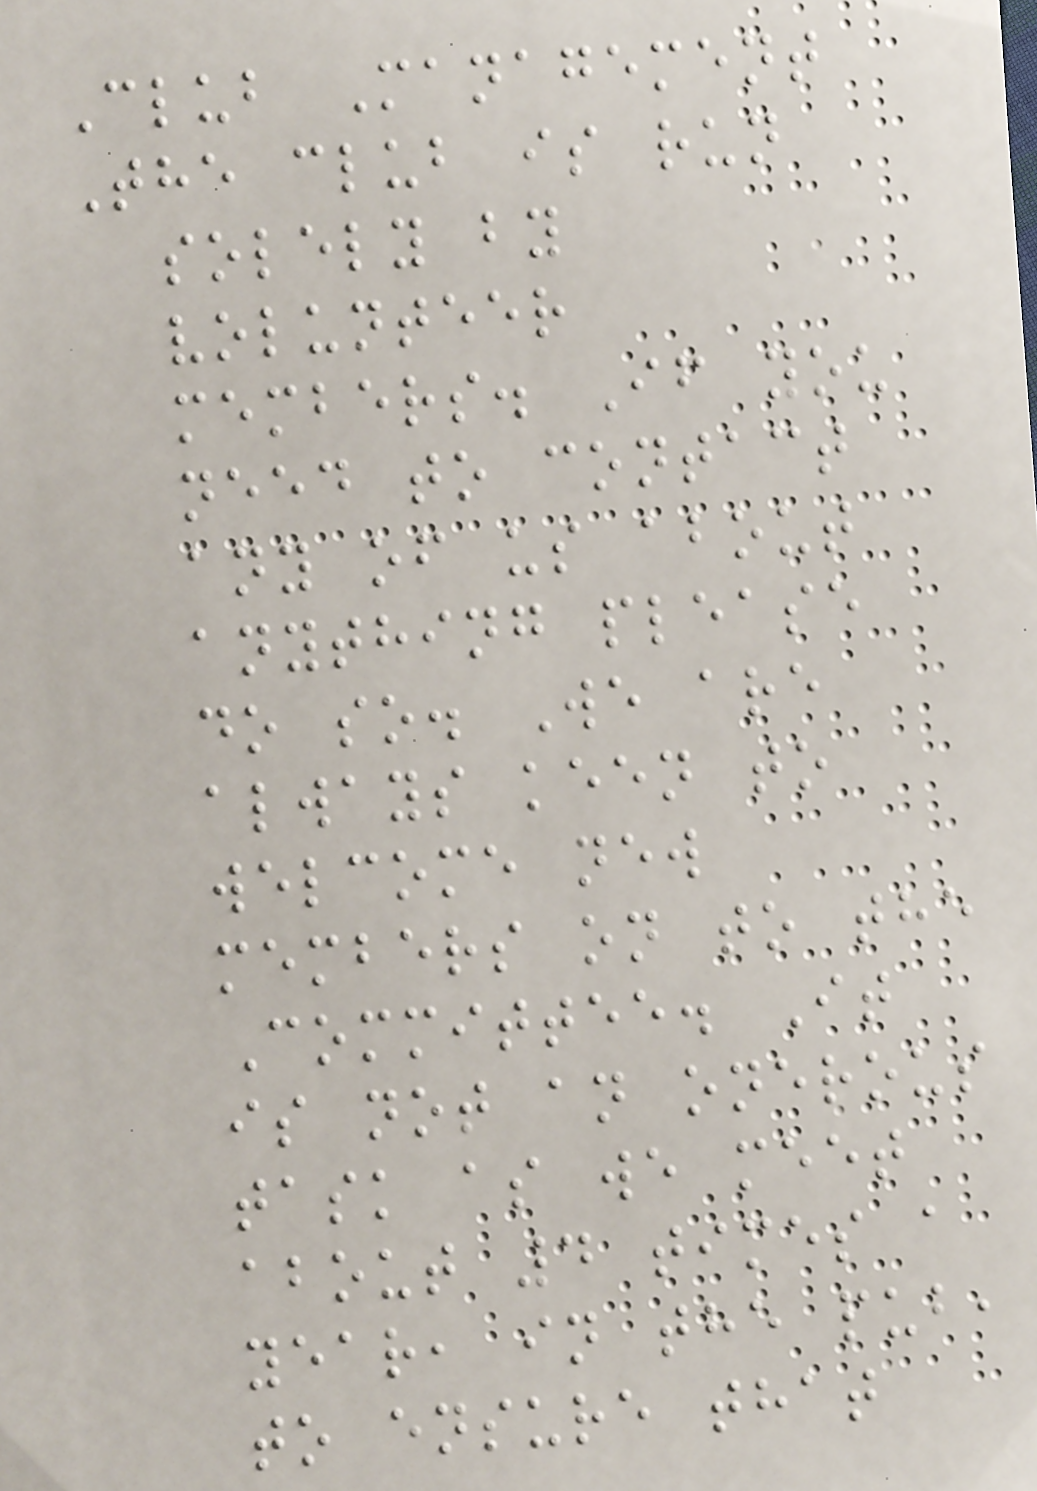Club Management
The club is run
solely by
volunteer
members. If you
need to contact
any of us about
anything please
do so. We are
always keen to
welcome new
members on to the
Committee. It
is not an onerous
task as we meet
about 4 times a
year, in the pub,
to ensure that
